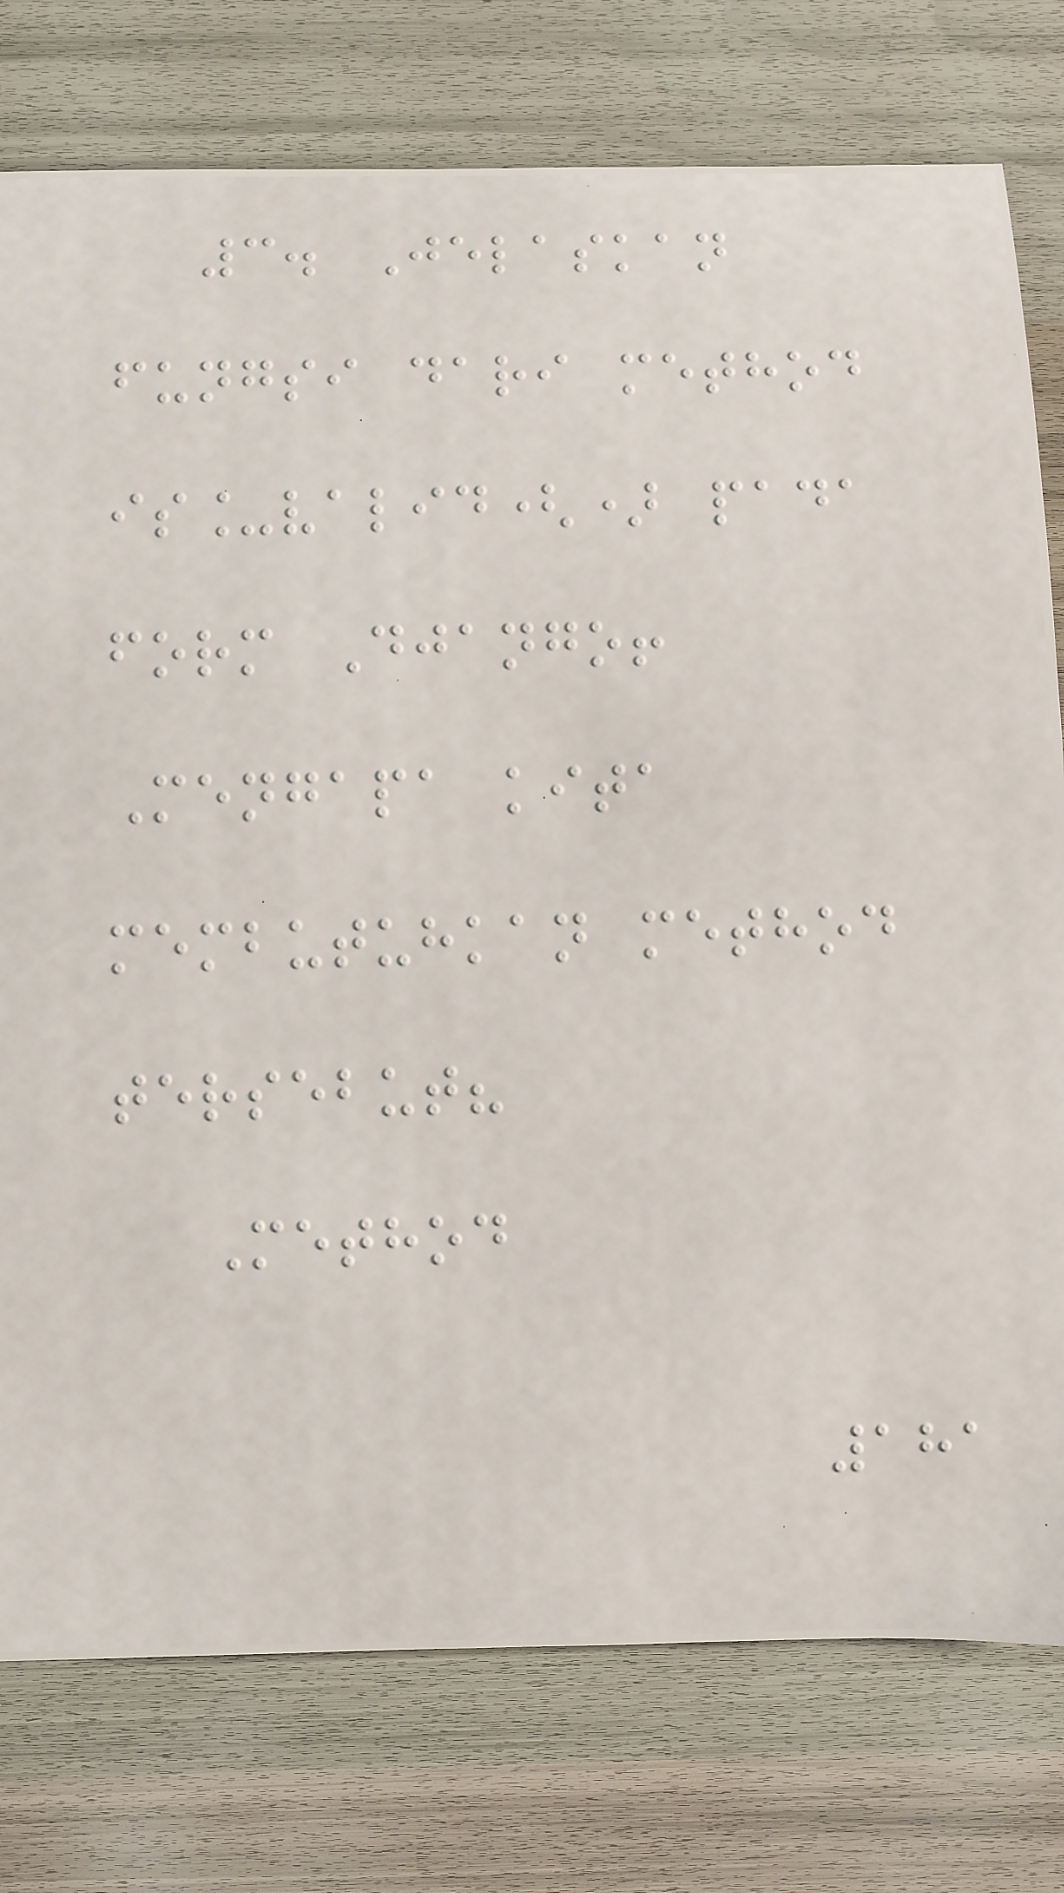3. Jelaskan
fungsi dari method
is_valid() pada
form Django!
Mengapa kita
membutuhkan method
tersebut?
Method
181
